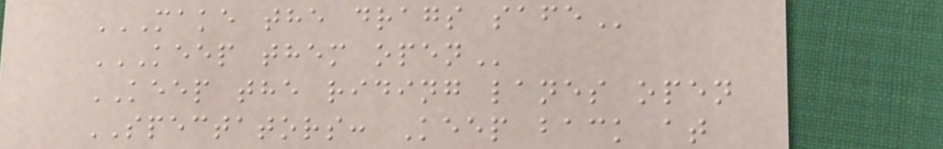MAKE THE DRAGS SAFE
KEEP THEM OPEN
KEEP the riding lanes open
SPECTATORS: Keep back at
